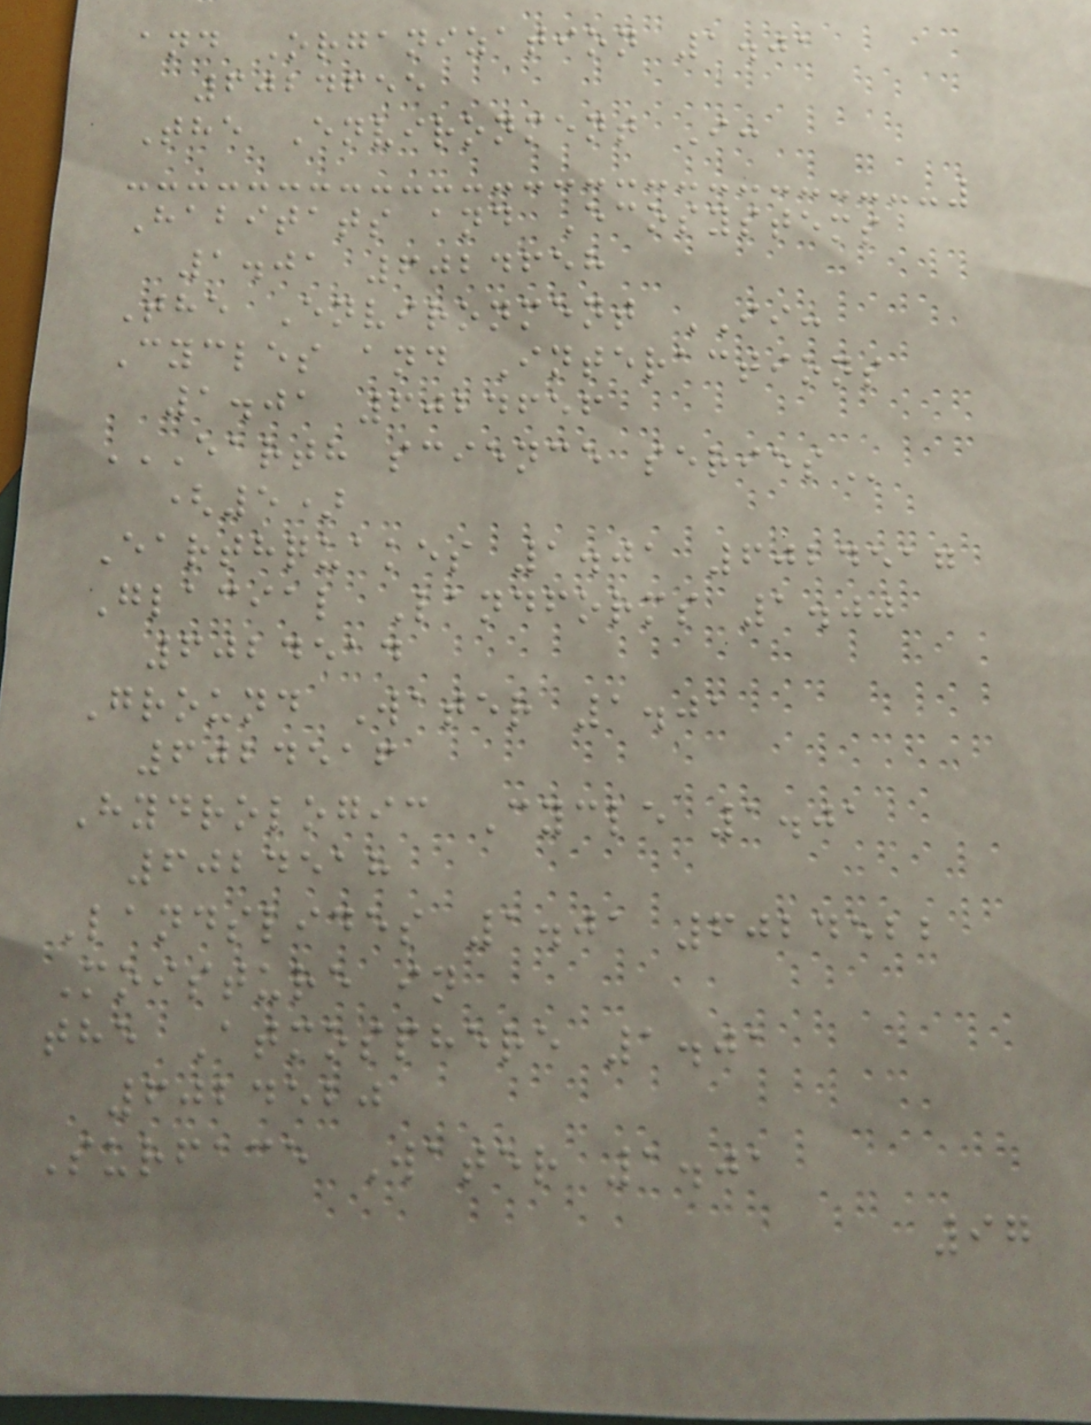and Organization 1.01
6024655
The Environment I:
Habitats and Ecosystems
1.01 6024658
The Environment II:
Cycles and Interactions
1.01 6024656
EARTH SCIENCE SERIES
(5)
Earthquakes 1.01 6024517
Glacial Landforms 1.00
6024514
Ground Water 1.01
6024516
Hydrologic Cycle 1.01
6024518
Landslides 1.01 6024522
Moisture in
the Atmosphere 1.01
6024520
Surface Water 1.01
97
